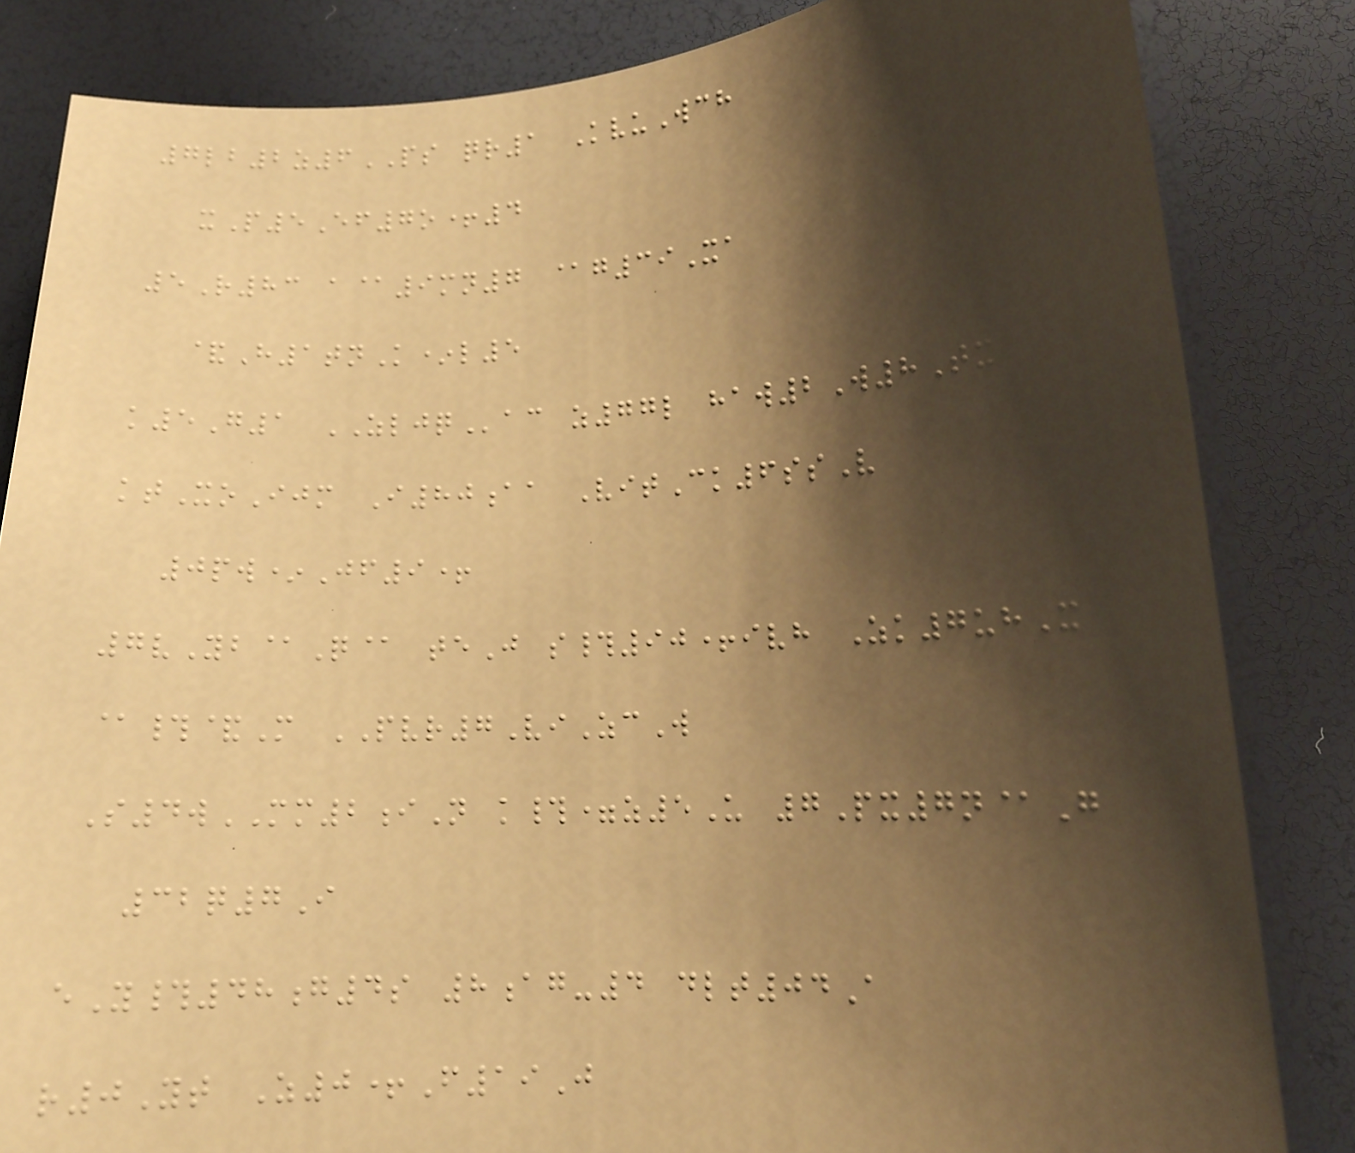7lb2z6PS qr1 KvuWch
xP5Ef7o+4
5R83 a@9mn7 @g39Xa
&H1tnK*l5
k5G1 ZLJQac z77l haw2W8Tx
ktXoIjm I80aa VitCk6ssV
0pw*Jf9+
7vYb@Q@ teJ s#90+ivh Zk7uhX
@#&M PVR7ViZcW
S4wMM2iN k#=z5U 7Px7n@G
32q7I
eY#48g4s 8ag-4 dlt04A
r0Yt Z0+F19J
